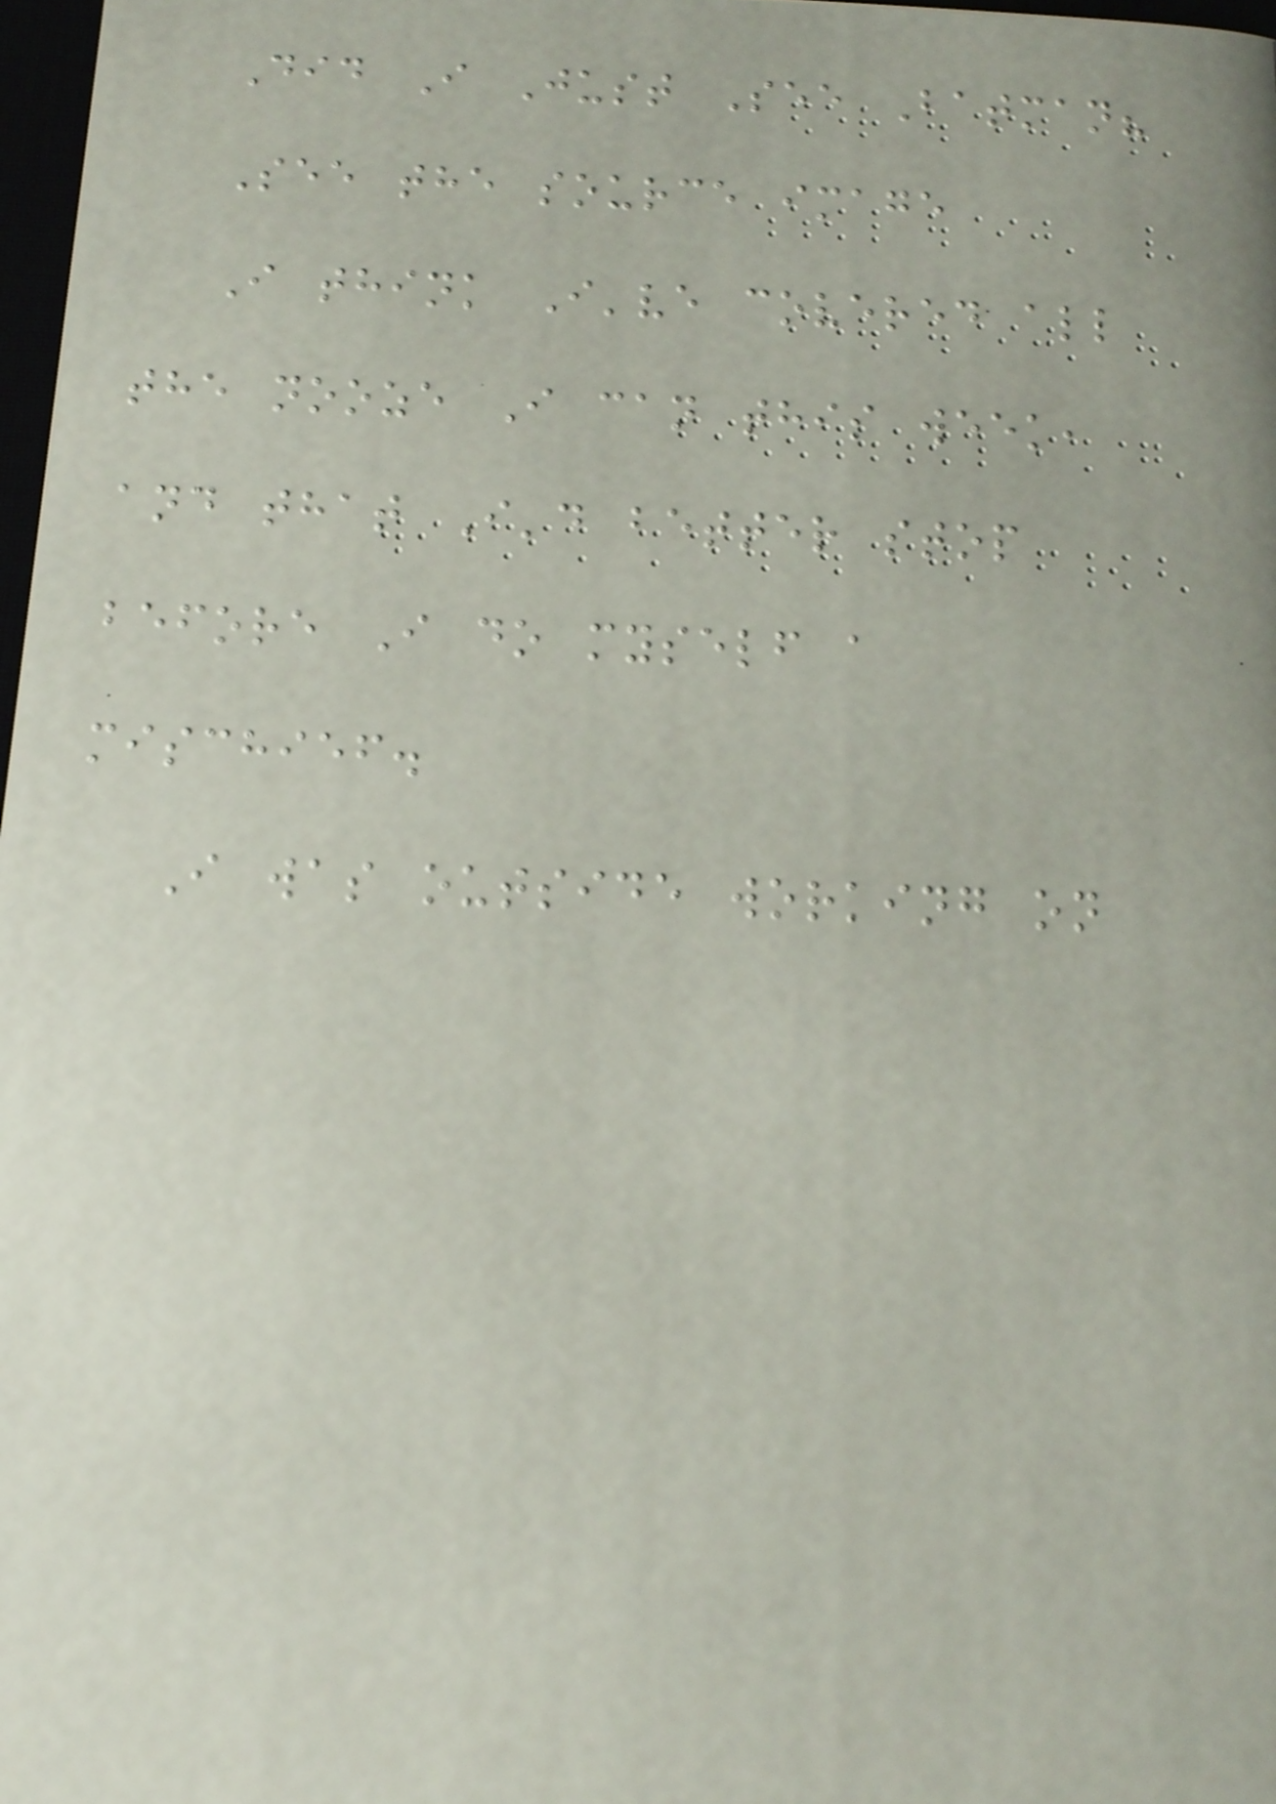Did I Just See Batman?
See the source image
I think I've covered all
the nooze I can this week,
and that I'd better stop
before I do myself a
mischief.
I was outside working on
